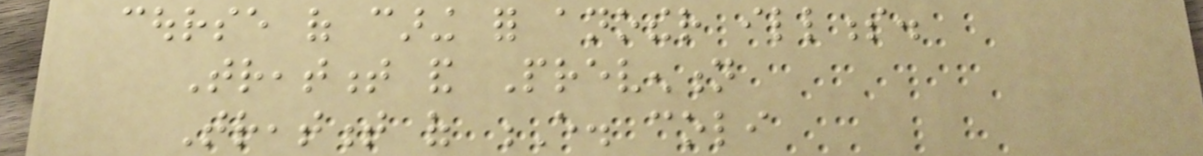course of caring for another illness.
Treatment and Prevention
Treatment of E. coli
